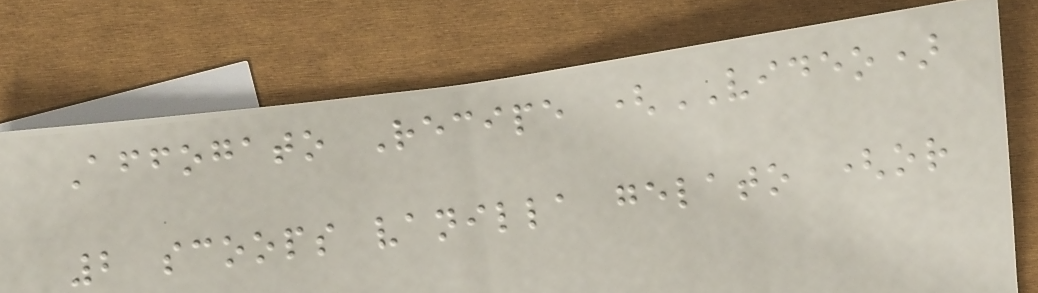Affogato Recipe (VIDEO)
2 scoops vanilla gelato (or
